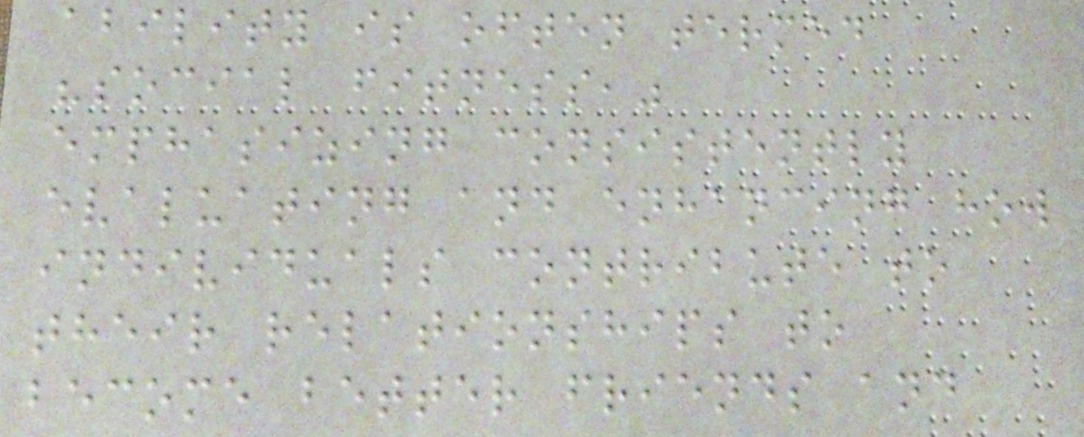ability is often termed
"social fitness,"
emphasizing consistently
evaluating and enhancing how
individuals contribute to
their relationships to
become better friends and
